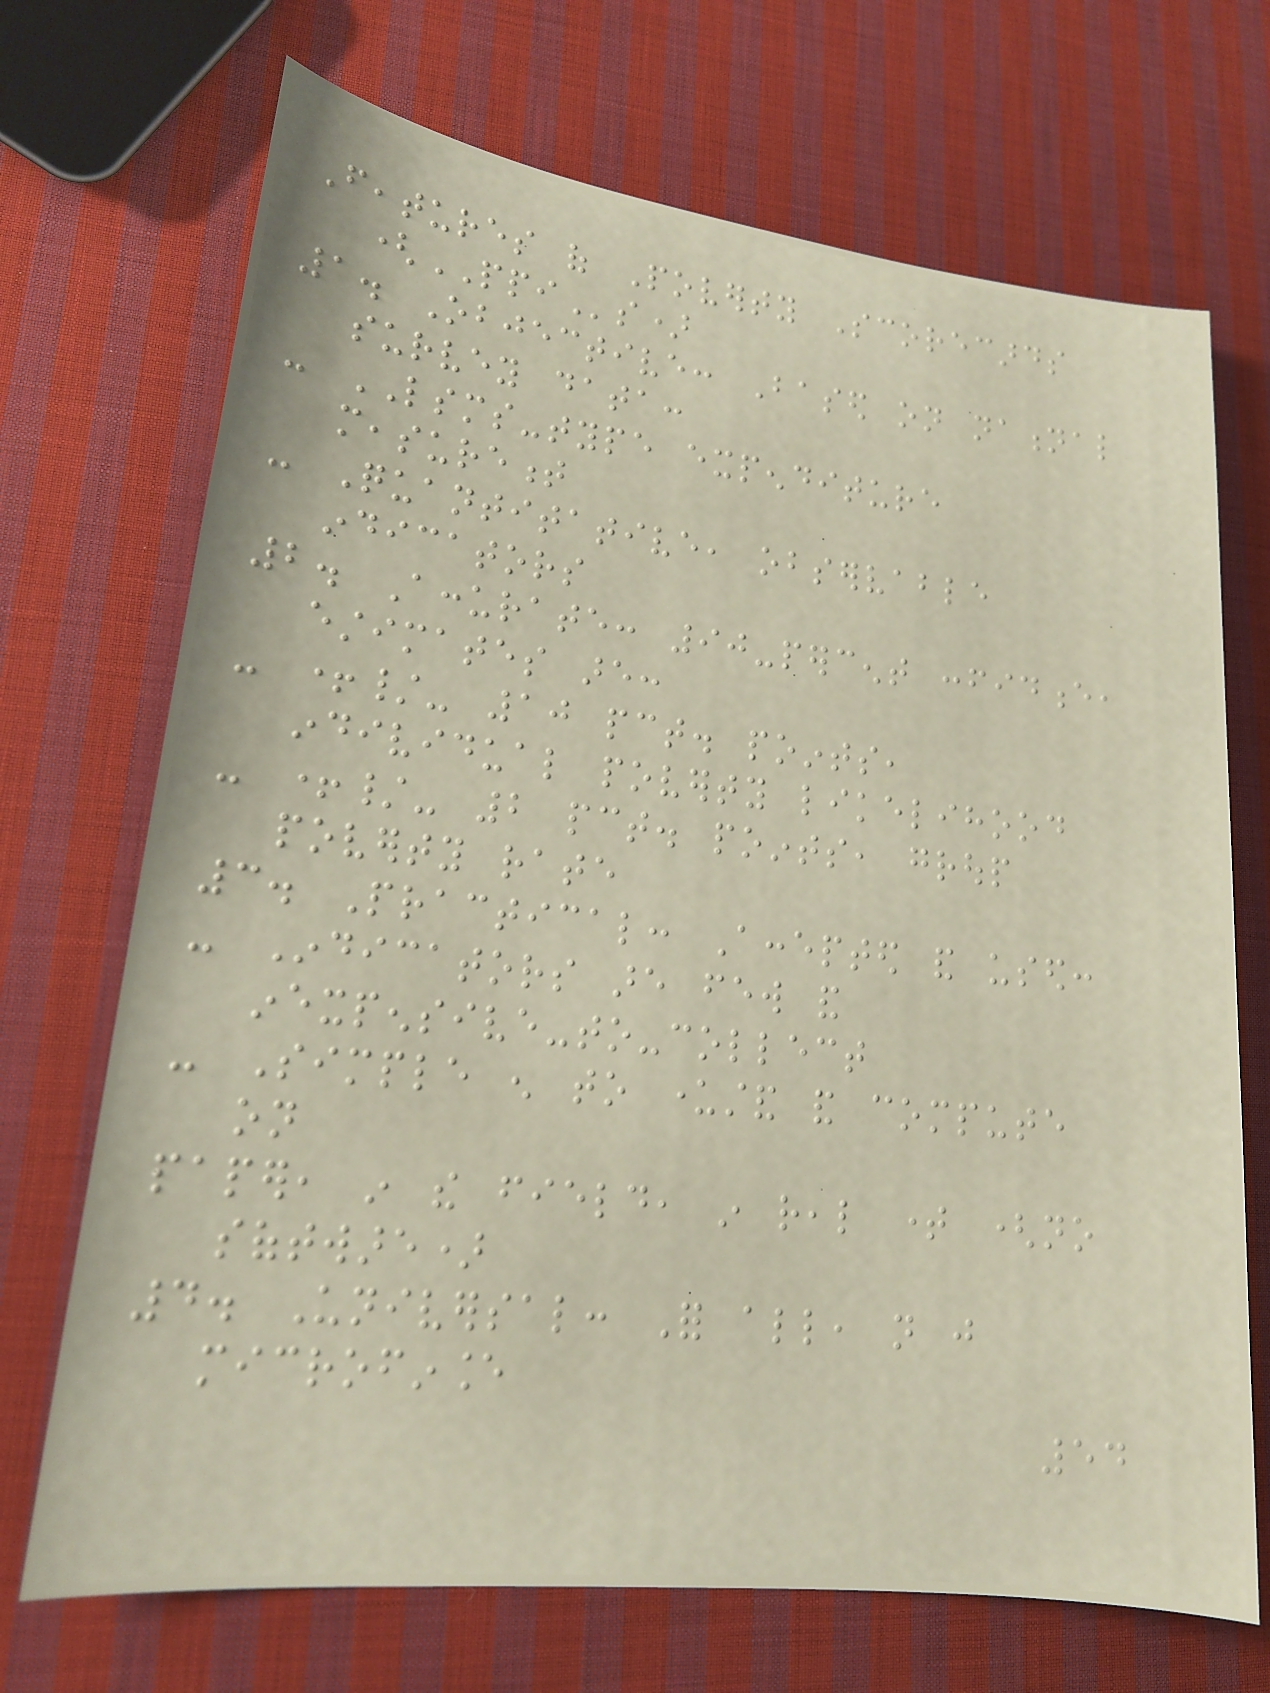Features of Poverty Scorecards
(PPIs)
1. Objective: Based on national
survey data:
- LSMS-type expenditure
measurement
- Quantitative, observable
indicators
2. Accurate: 90-percent confidence,
estimates are:
- +/- 10 pct. points,
individual poverty likelihood
- +/- 2 pct. points, group
poverty rate
3. Practical: Accepted and used:
- Indicators are few and
inexpensive-to-collect
- Simple enough to understand and compute
on
paper, in the field, in real time (no
software)
4. Universal: For all, not just
microfinance
54
